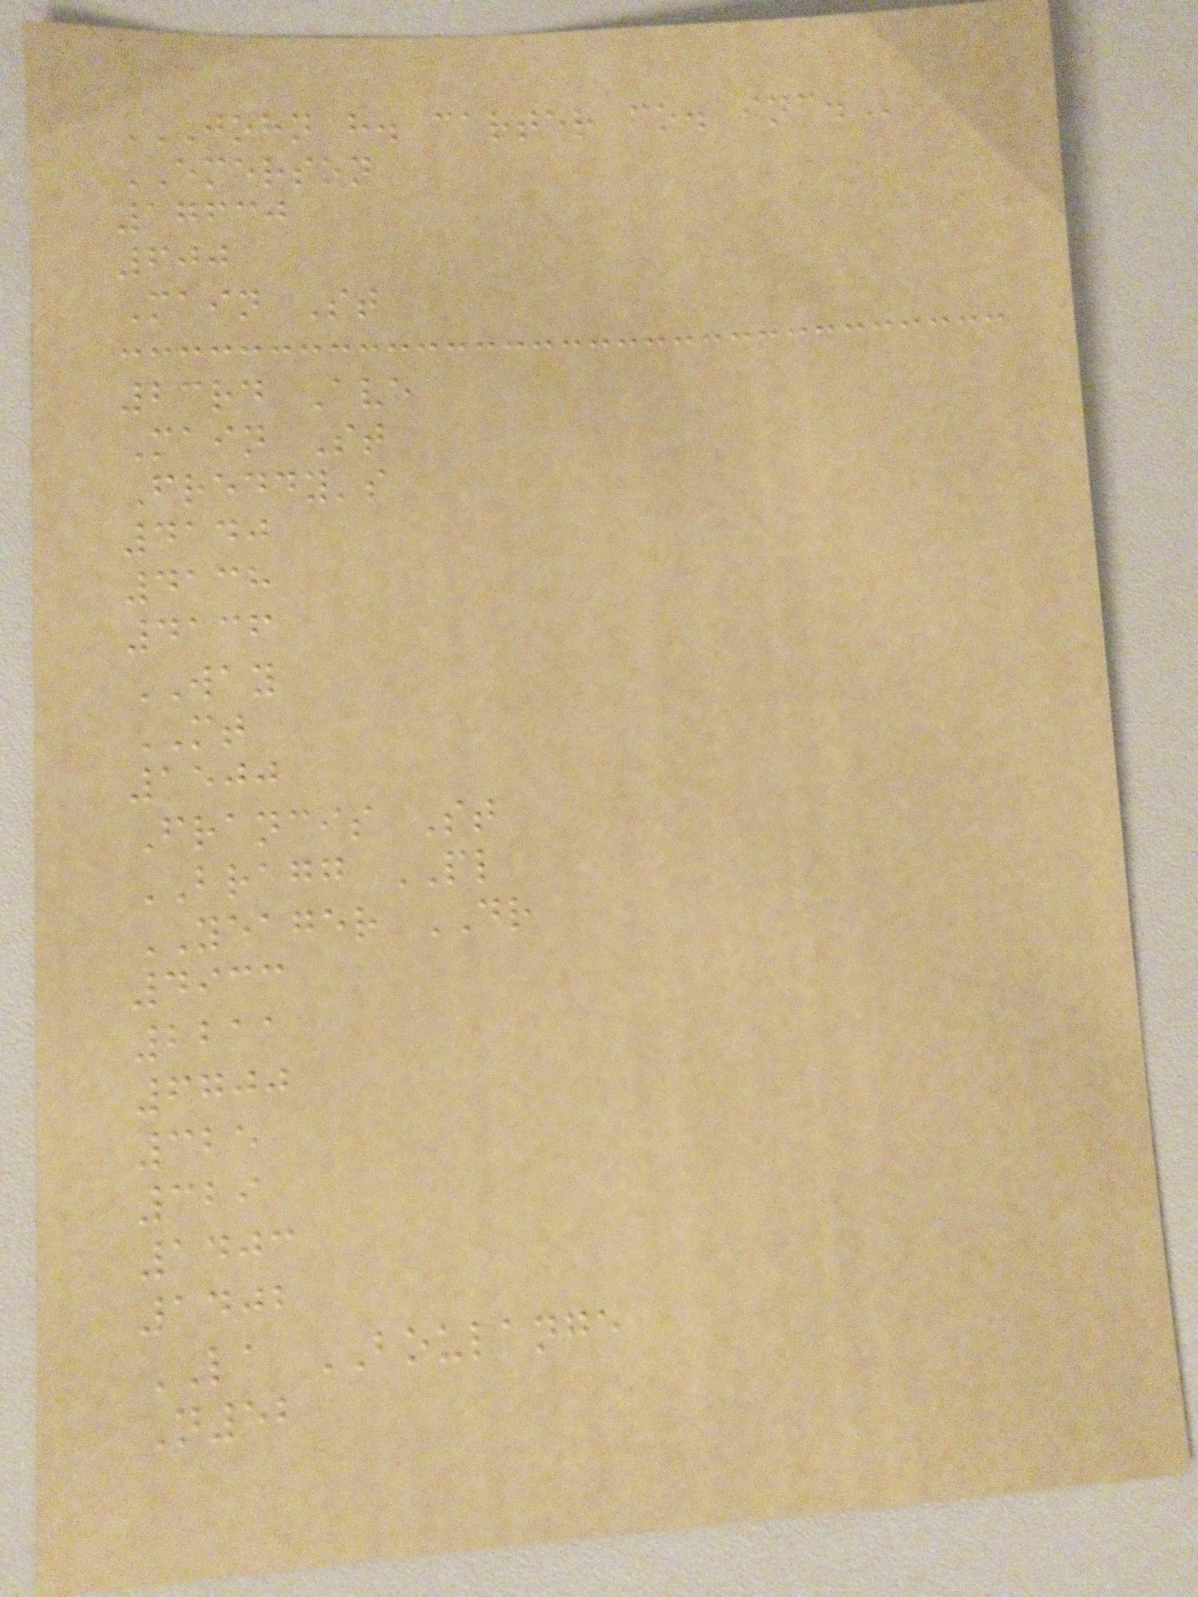JOHN H. CARTER CO. INC.
EMERSON
17630
600
Main St
23rd Ave
Main St
Freddy's
4140
4138
4136
WAY
MT
1500
Francis St
BRAGG PL
YEAGER DR
4933
2211
6700
325
329
1403
1402
LA BOULANGE
N52
